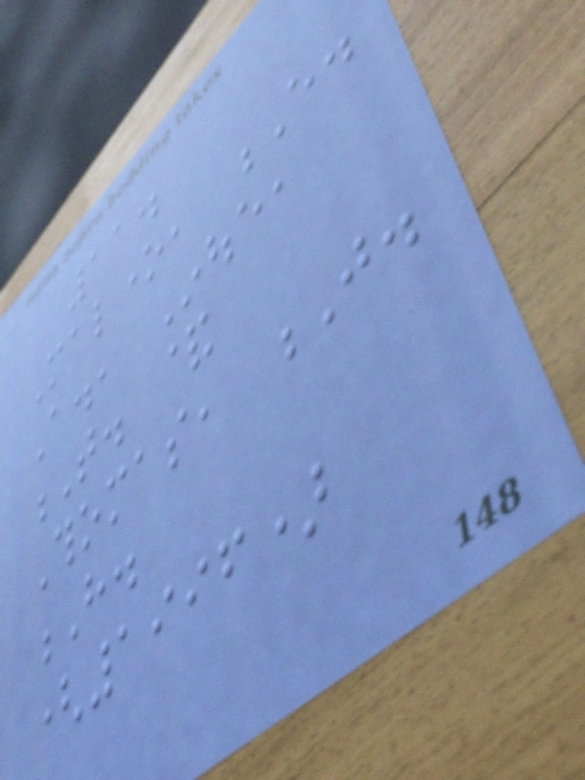11.
Malone, E.
A., Inoue,
T. &
Thomas, J.
H.
(1996)
